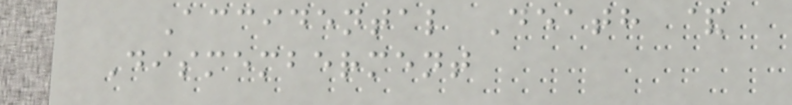Accidental Death &
Dismemberment
